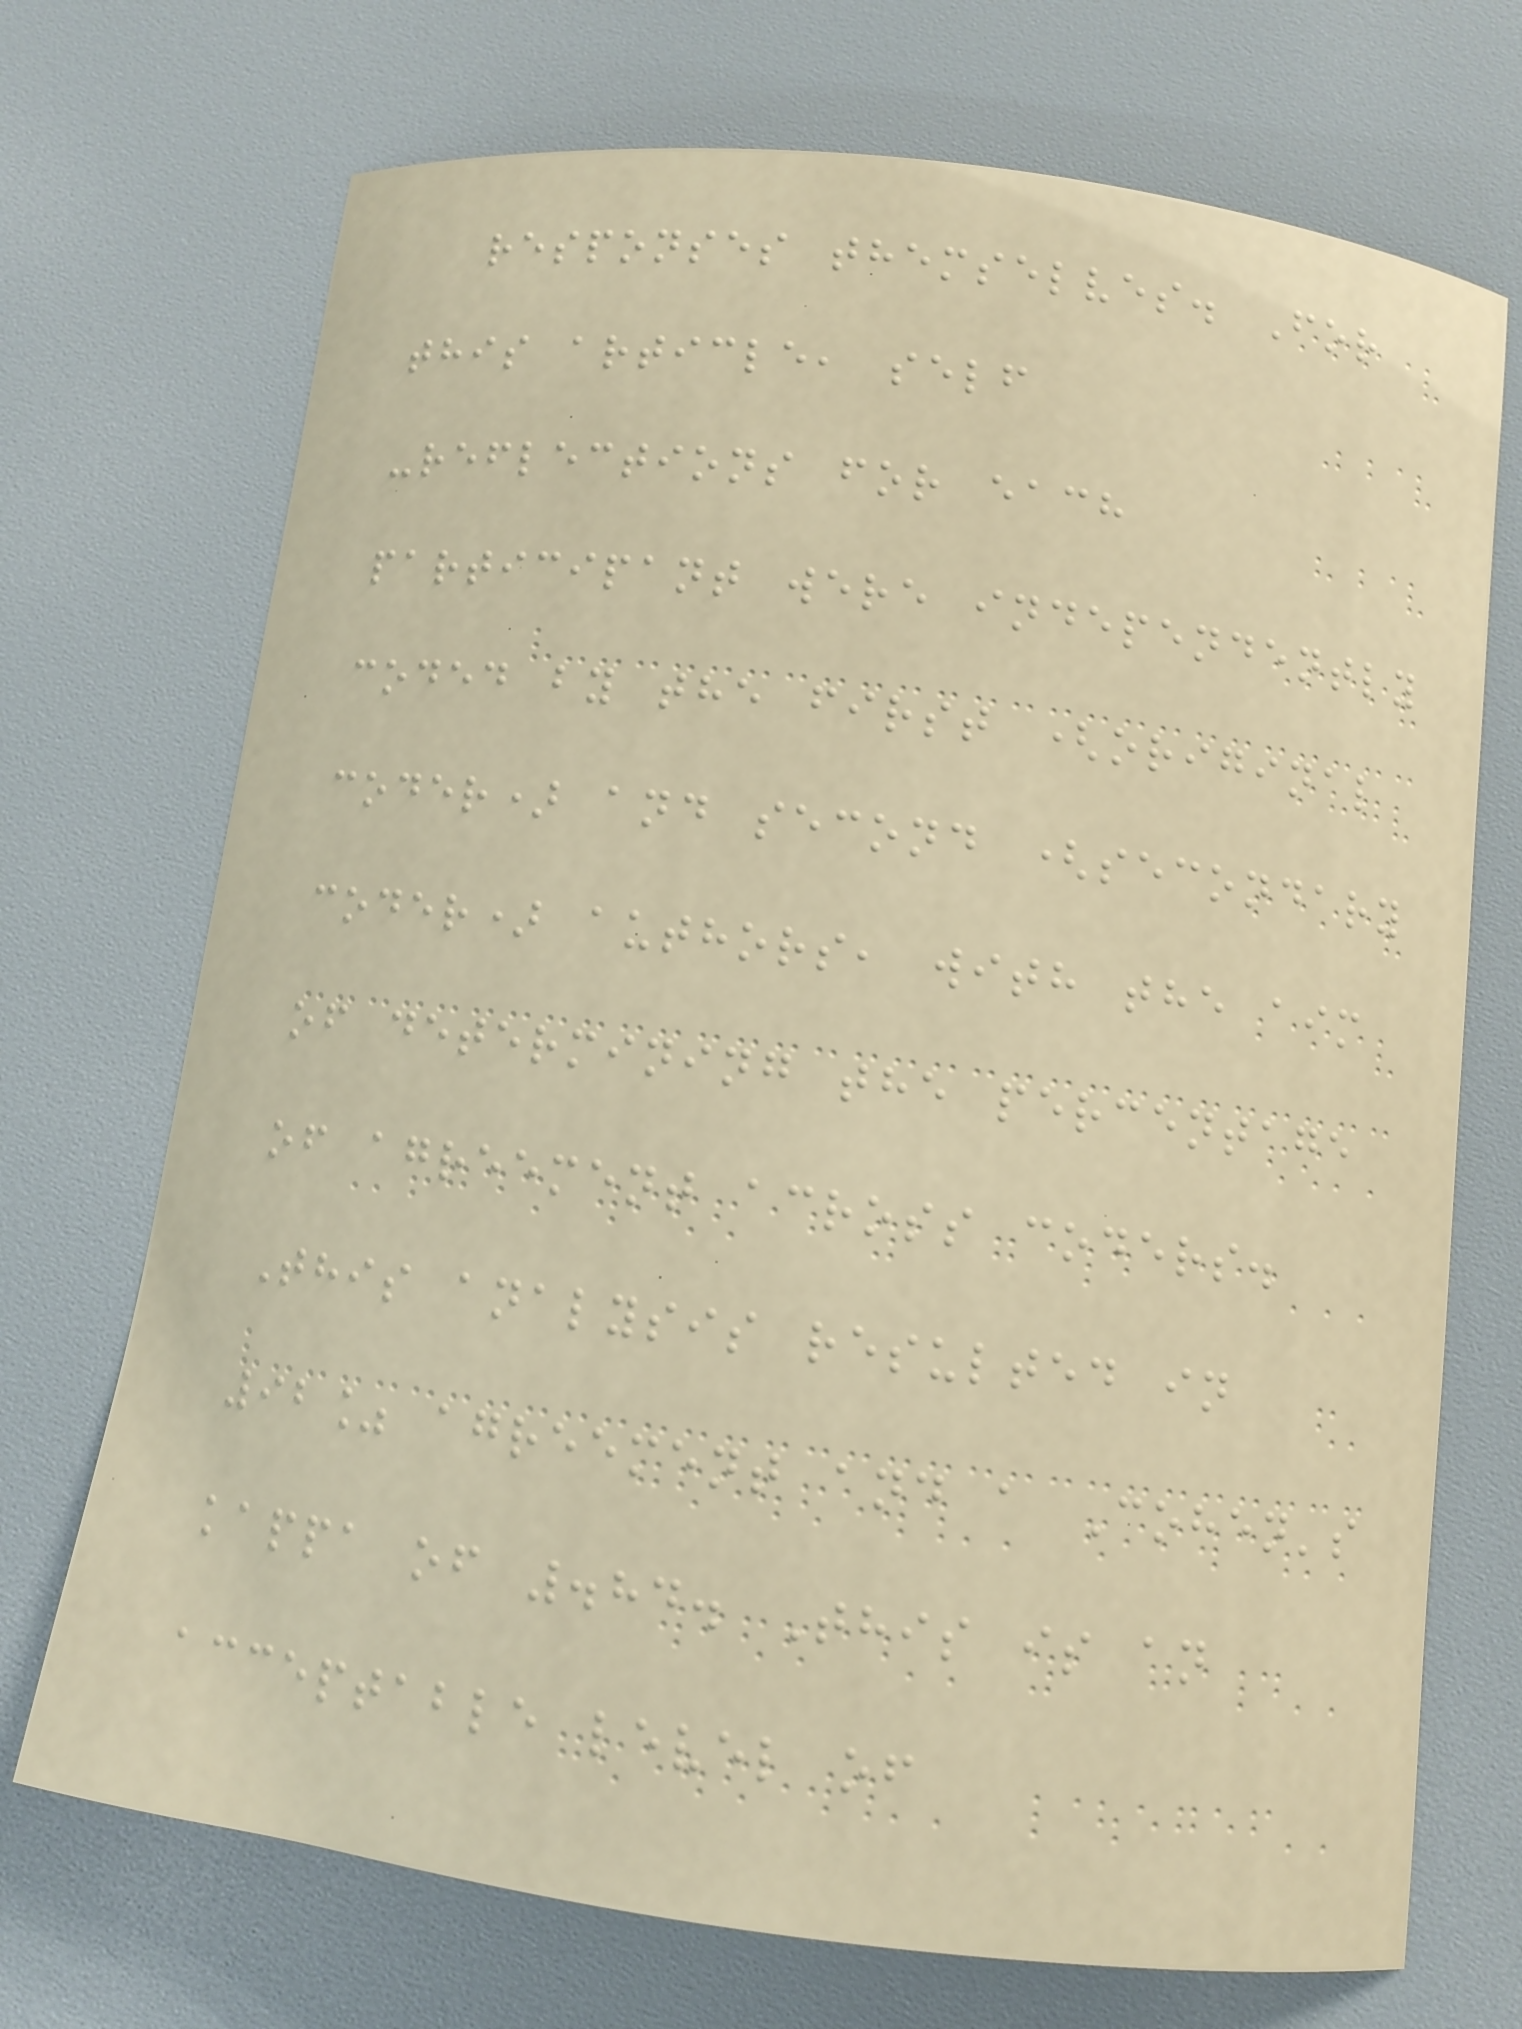responses themselves. For
this article, self
-reflections for each
participant were independently
coded by the first (original
coder) and second (secondary
coder) authors, with the aim
of determining the percentage
of agreement across coders.
This analysis resulted in
92% agreement and a Cohen's
kappa of .84. This is an
acceptable level of
